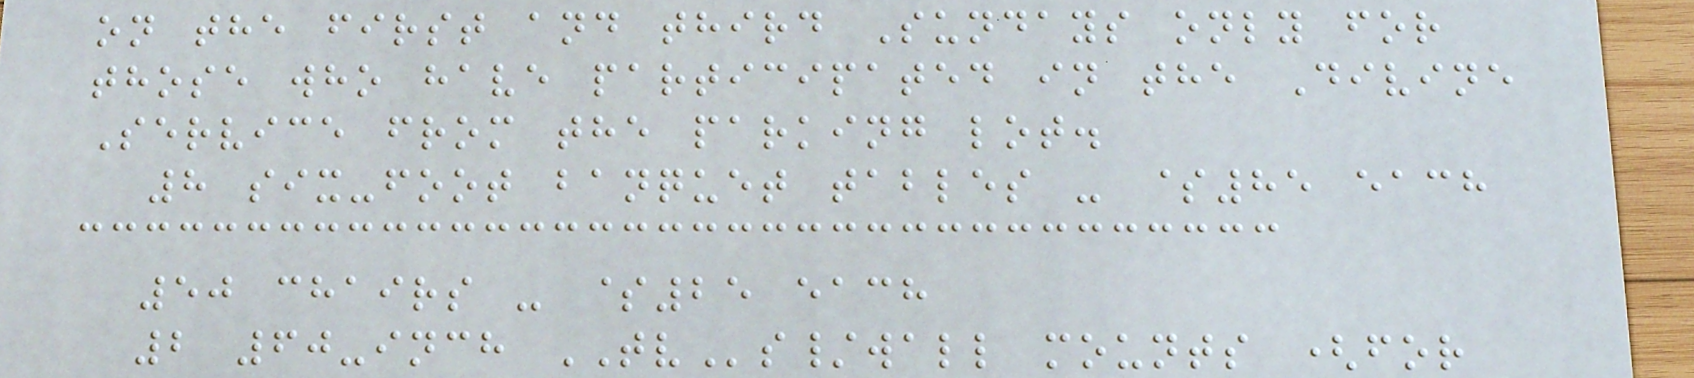on the first and third Sundays only for
those who have participated in the Divine
Service from the parking lot.
8 six-foot banquet tables - $85 each
50 chairs - $25 each
2 60-inch TVs/wall mounts (for
